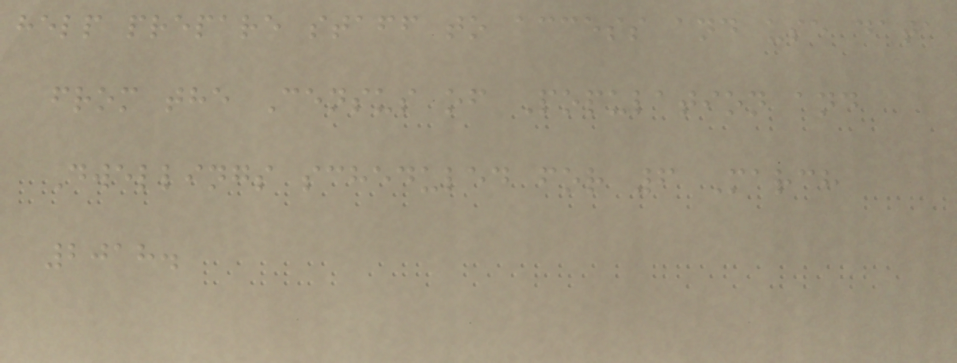help prepare staff to access and use data
from the Census of Population and
Dwellings scheduled for 6 March
2018.
